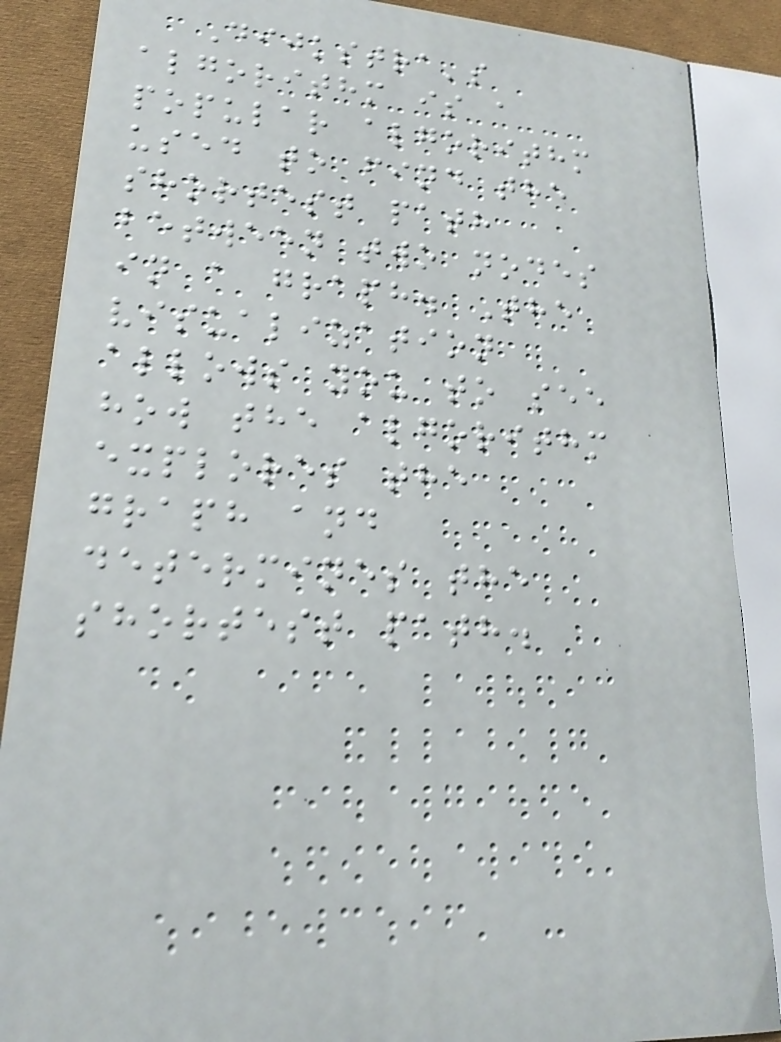Dijkstra's
algorithm is a
popular algorithm
used to find the
shortest path
between two nodes
in a graph. The
visualization
allows you to see
how the algorithm
explores the
graph and
determines the
shortest path.
